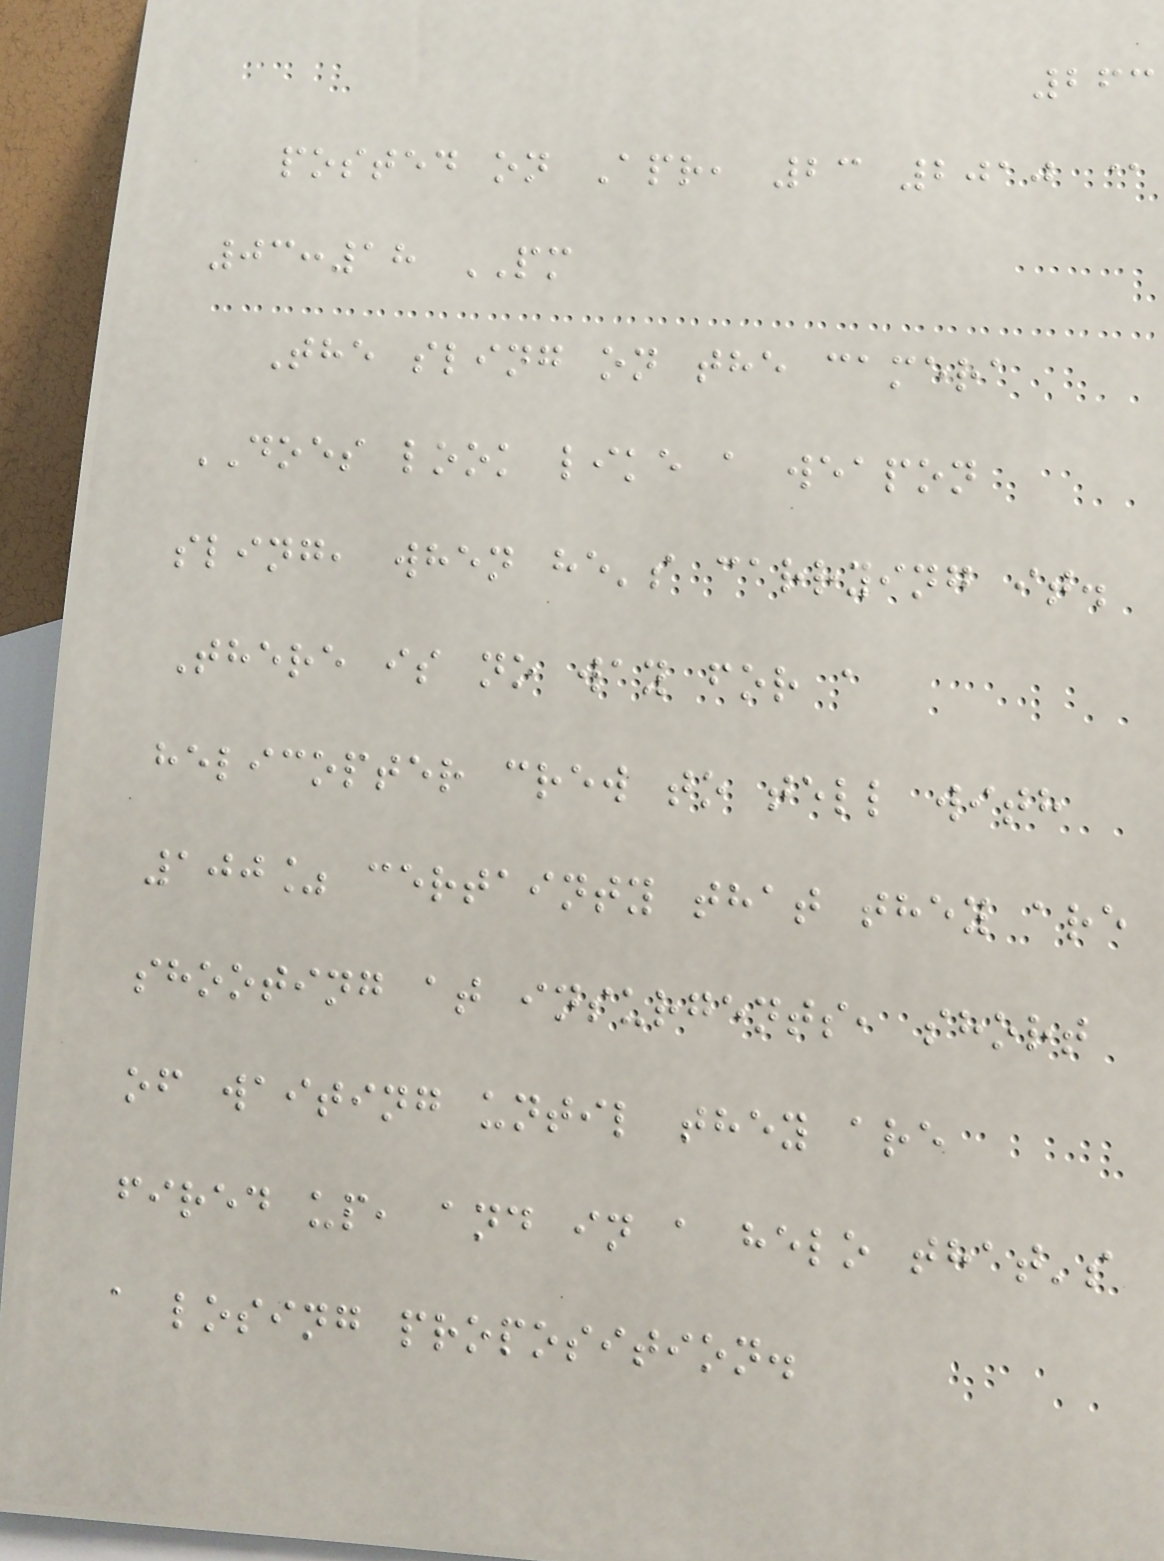263
posted on Apr, 23 2010 @
03:18 PM
The sling on the camera
DOES look like a weapon
sling, when he's carrying it.
There is no way for a
helicopter crew to tell with
100% certainty that they are
shooting at insurgents, short
of waiting until they are
fired up, and in a helo that's
a losing proposition.
